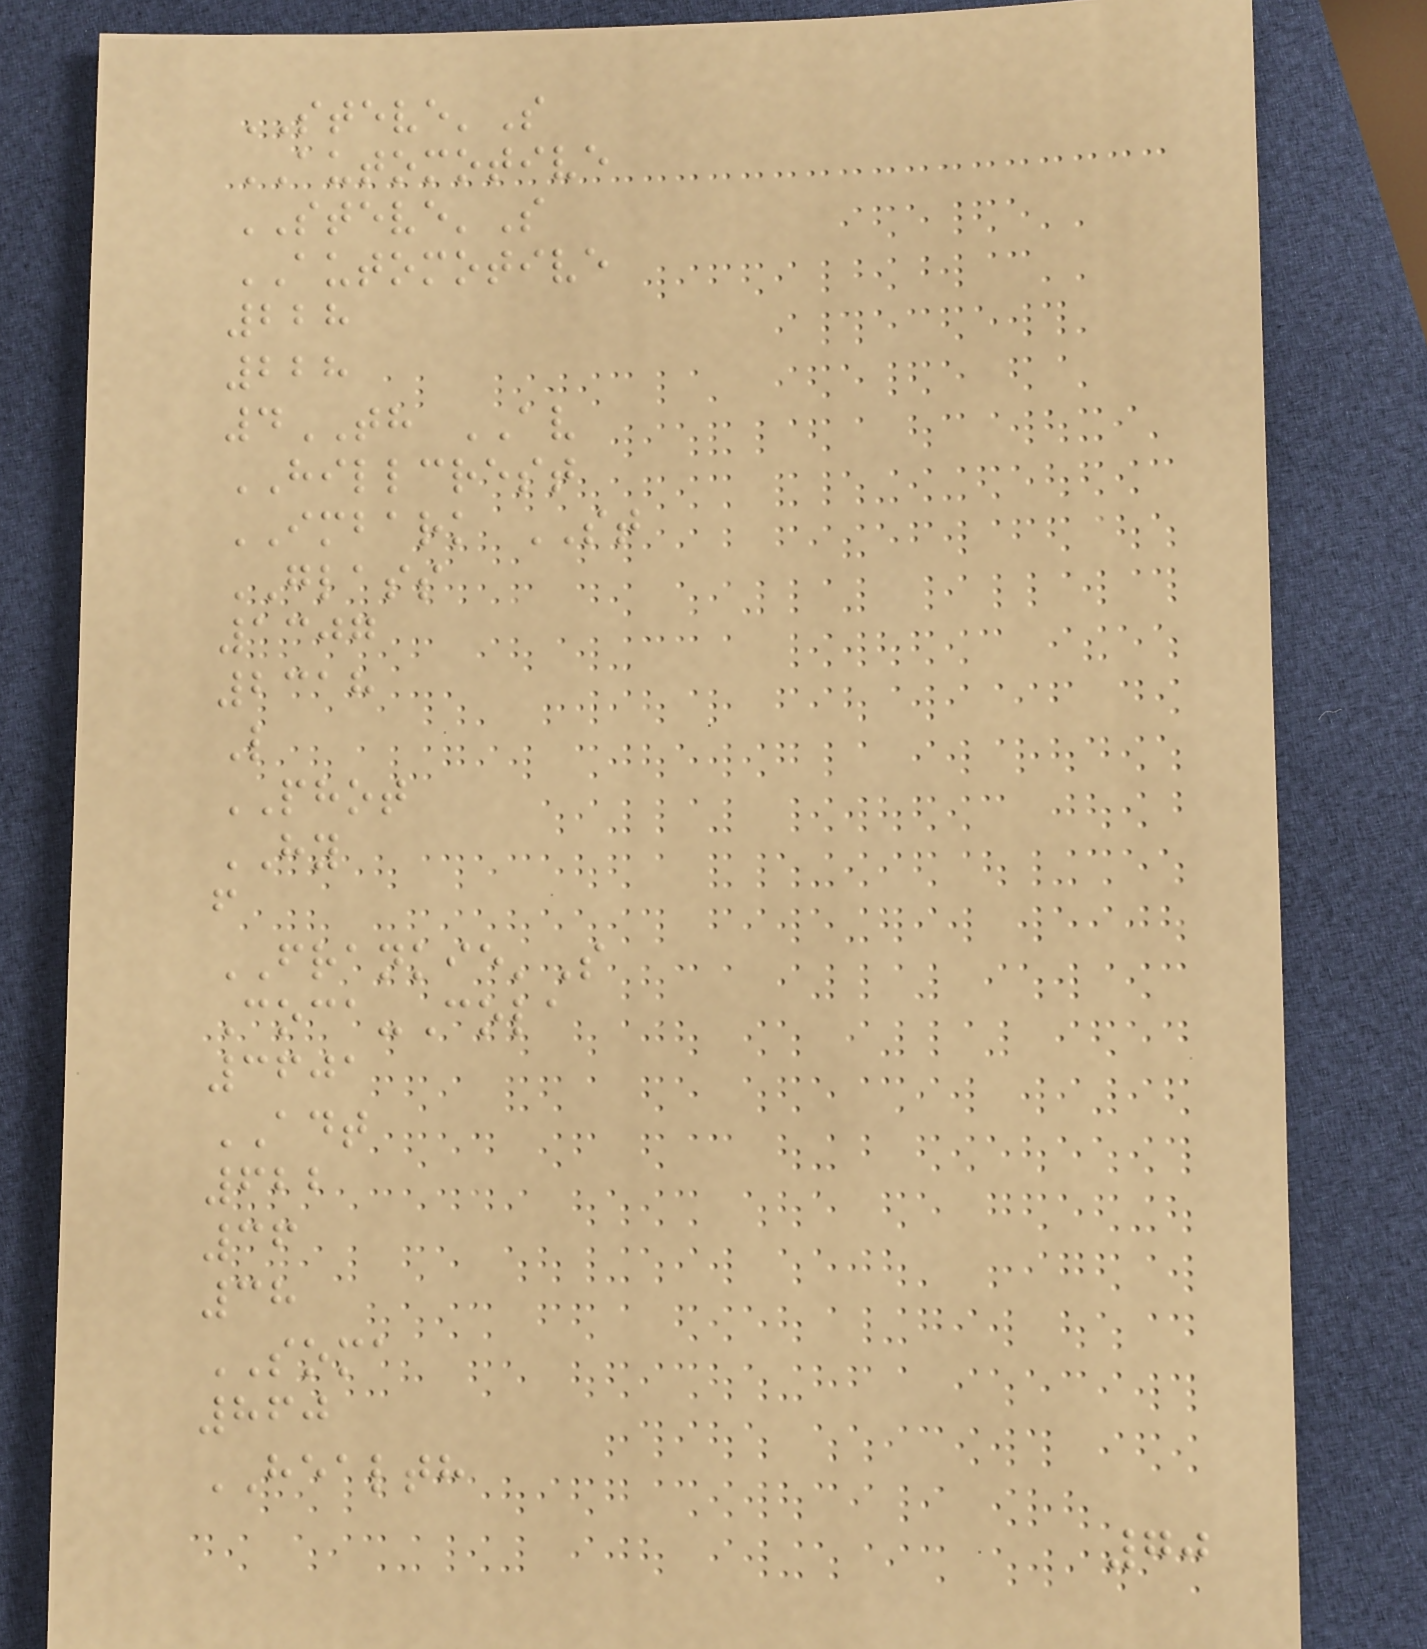STEVE'S
AUTOMOTIVE
STEVE'S
AUTOMOTIVE
228
228
4TH AV
HILLCREST
IMBARK ST
GLASS
1307
2318
L
PHOT
HY
f
FRANKIE'S
Coca-Cola
3601
ADT
622
36
38
SOMA
860
HEALTH
70
